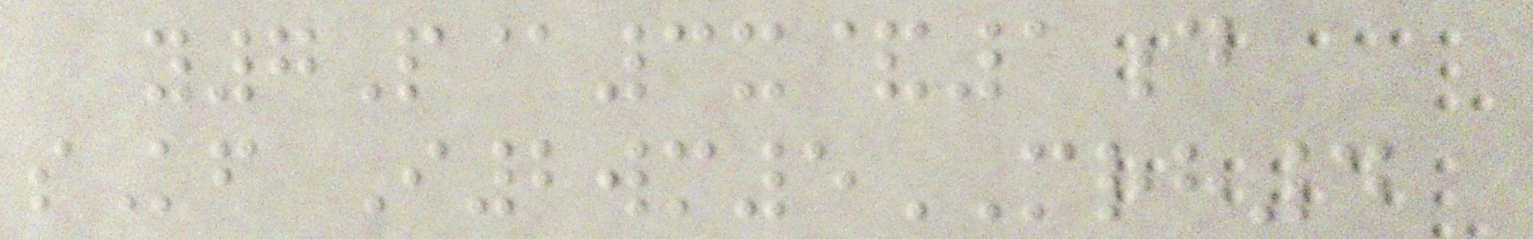y7P@3x&1d
sKf I2wm5MRH4
